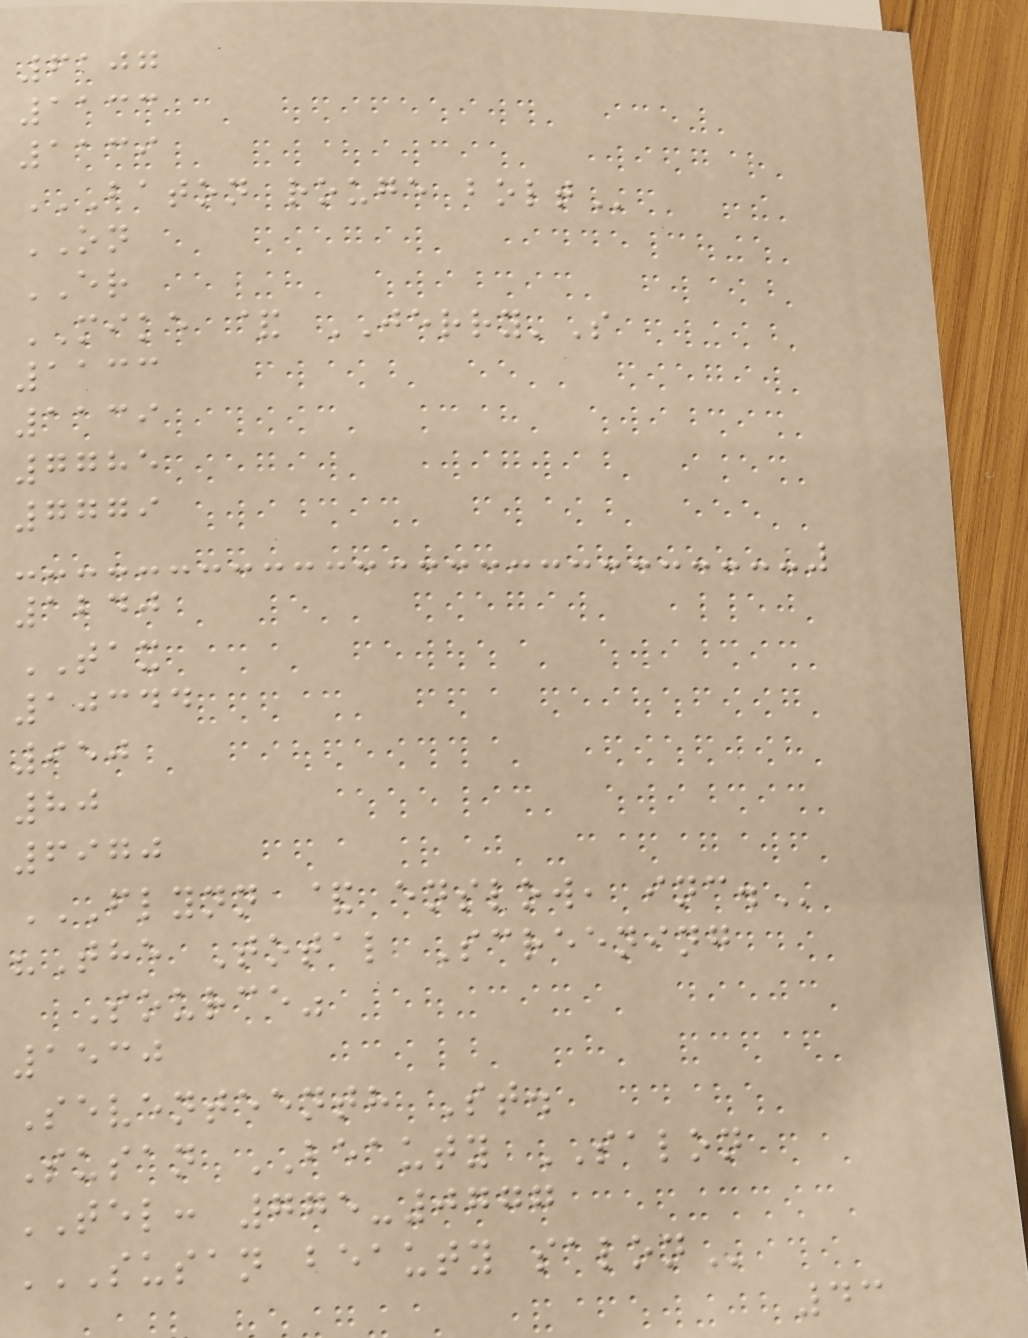6107
1133
1139
BATON ROUGE BOLT
ON
ER
MIKE & JERRY'S
1133
1139
7785
7779
1240
TAX
10344
950
80
6970
FLYNN & ENSLOW, INC.
"The Total Screening
Source"
1530
Seventeenth St.
Susan BEAUTY SALON
TEL: 775-0777
SUSAN BEAUTY SALON
43
